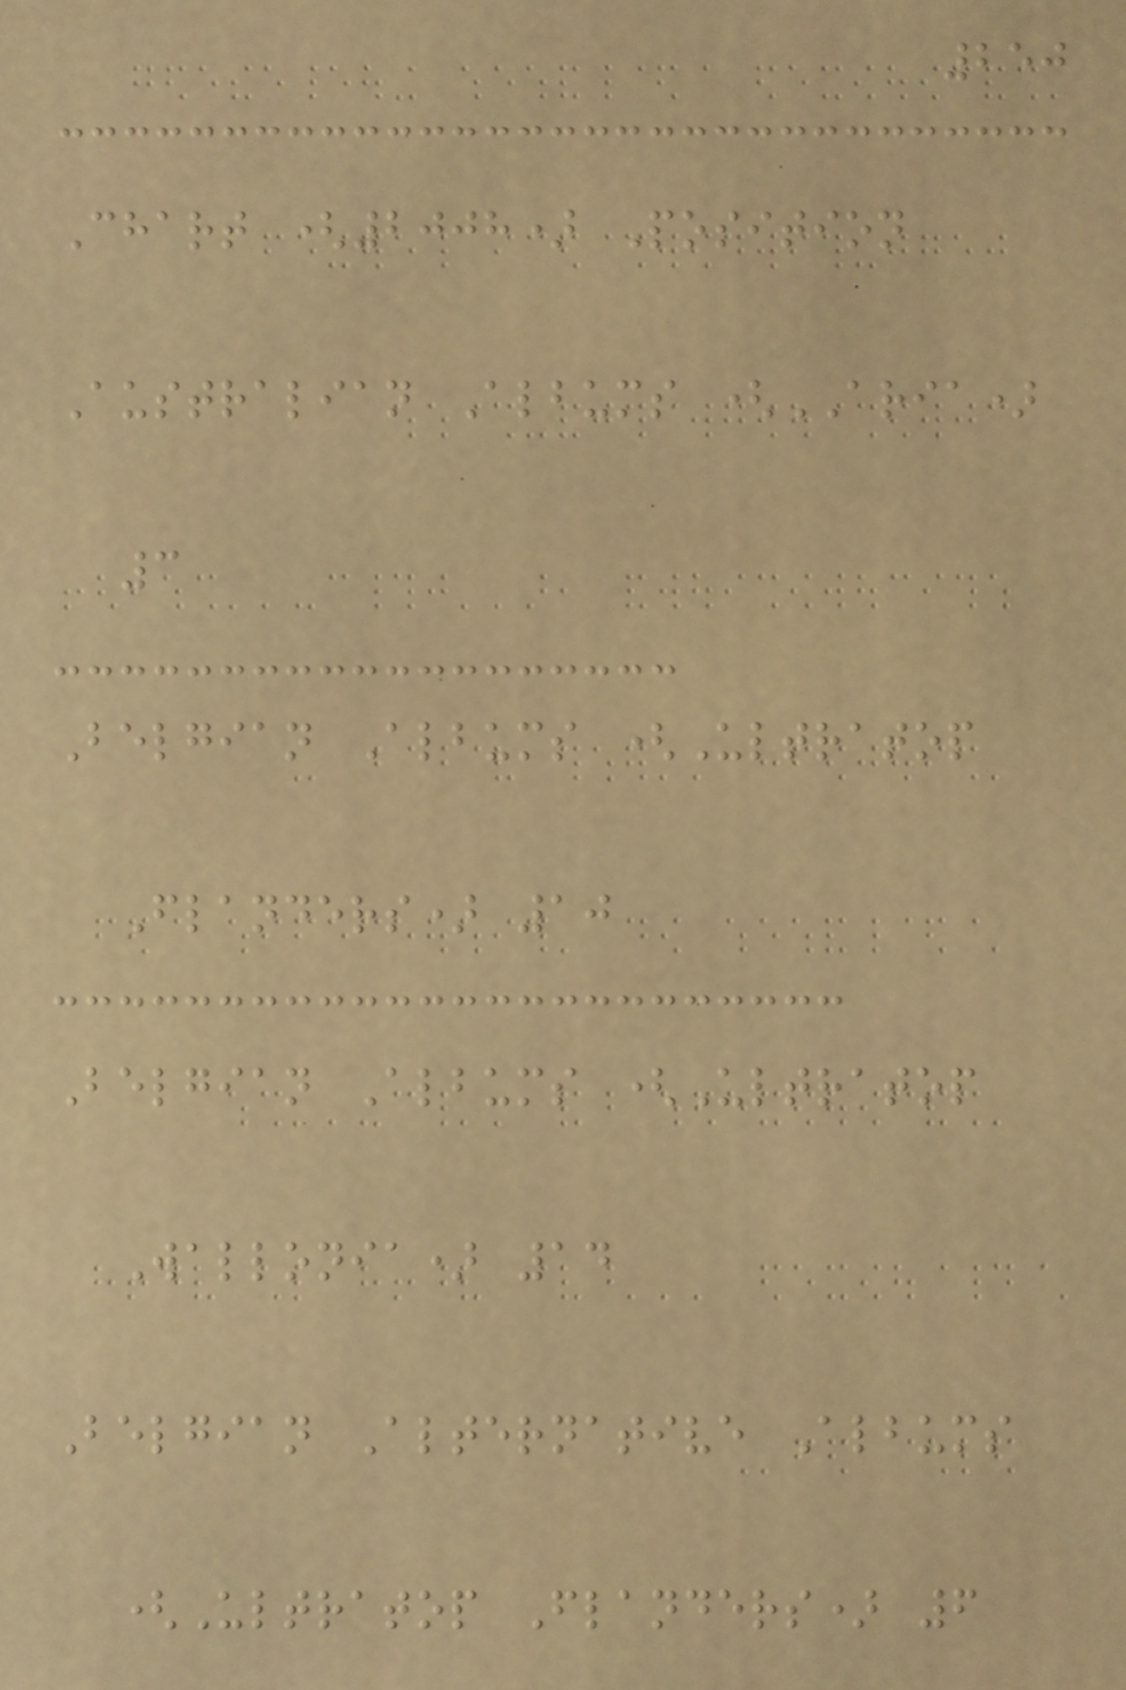250
Chart (2008) Position
Australian Albums (ARIA)
3
Belgian Albums (Ultratop
Flanders) 10
Belgian Albums (Ultratop
Wallonia) 14
Belgian Alternative Albums
(Ultratop Flanders) 6
